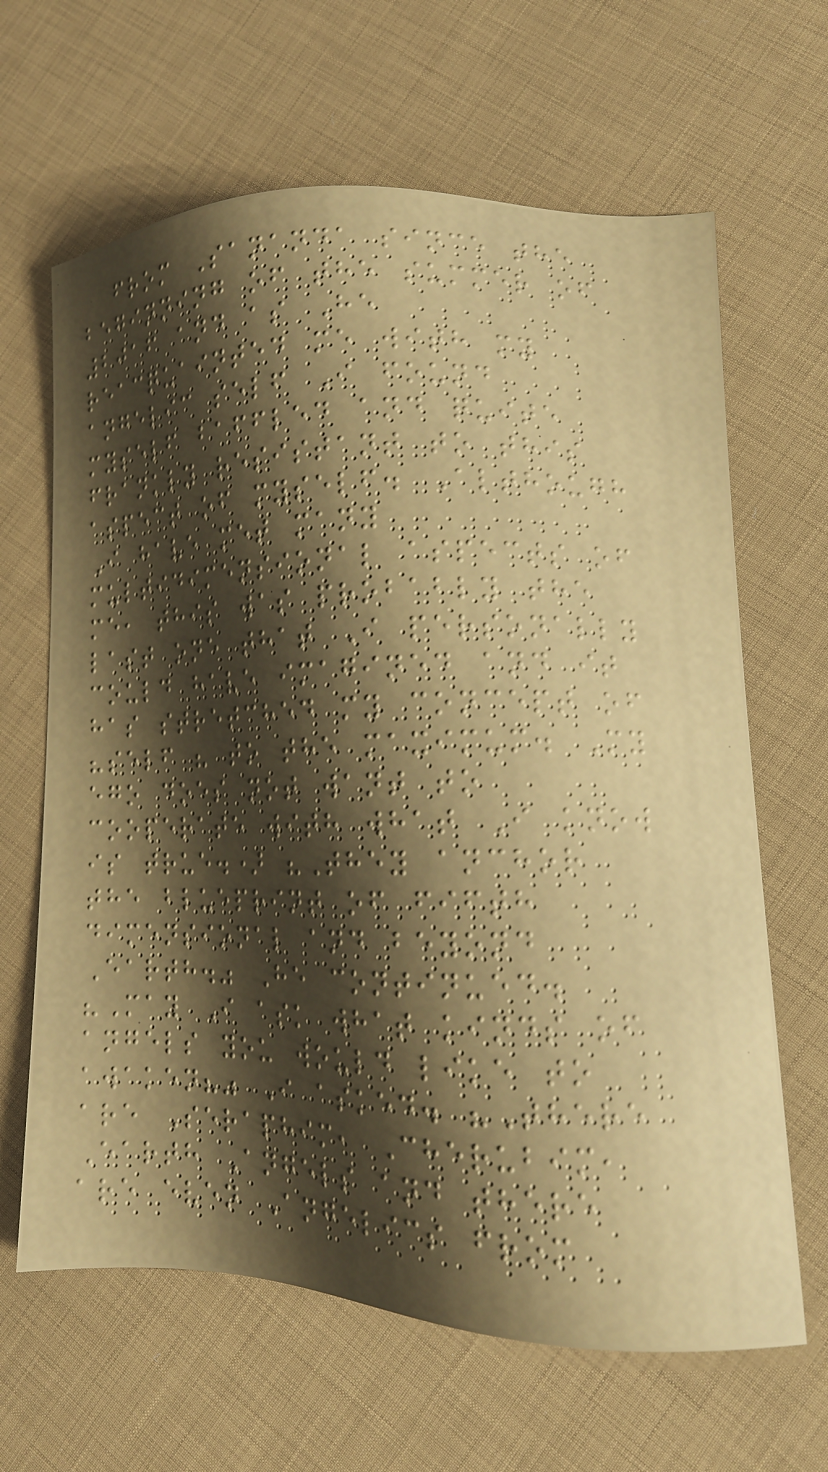from Sananda since the
beginning of the summer of
2016 and as He
reacquainted me with my
angelic self I found
myself baffled and quite
frankly resistant to this
aspect of myself. Although
I have met many
multidimensional aspects of
me, this was probably the
last one that I personally
could have imagined and it
has stretched my concept of
"self " to the maximum. My
ego does not want to
cooperate with what I know
is true.) "They anchor
the blueprint of fifth
dimensional and beyond
Earth." He continued.
"May I ask what kinds of
angels you would like to
awaken?" I asked. "There
are Seraphim, Cherubim,
Earth Angels and there
are even Angelics from
